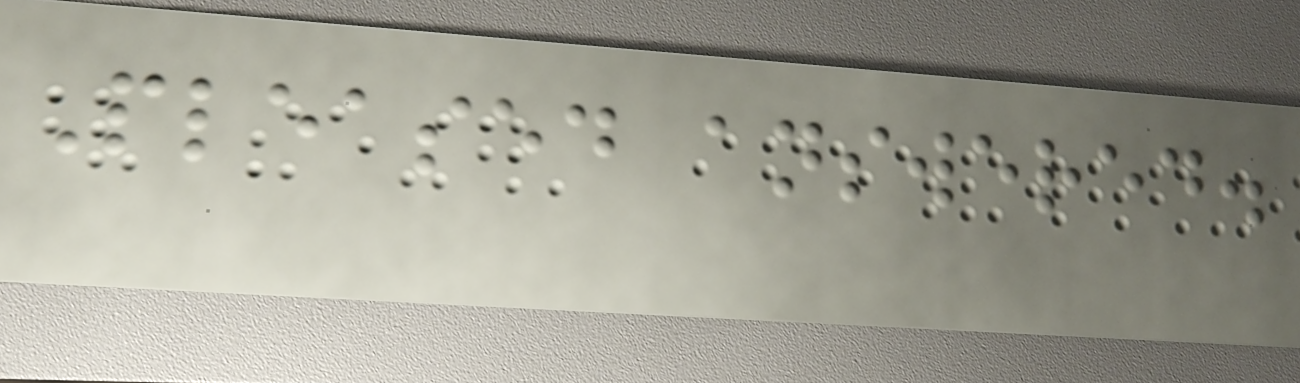Pleased answered.
